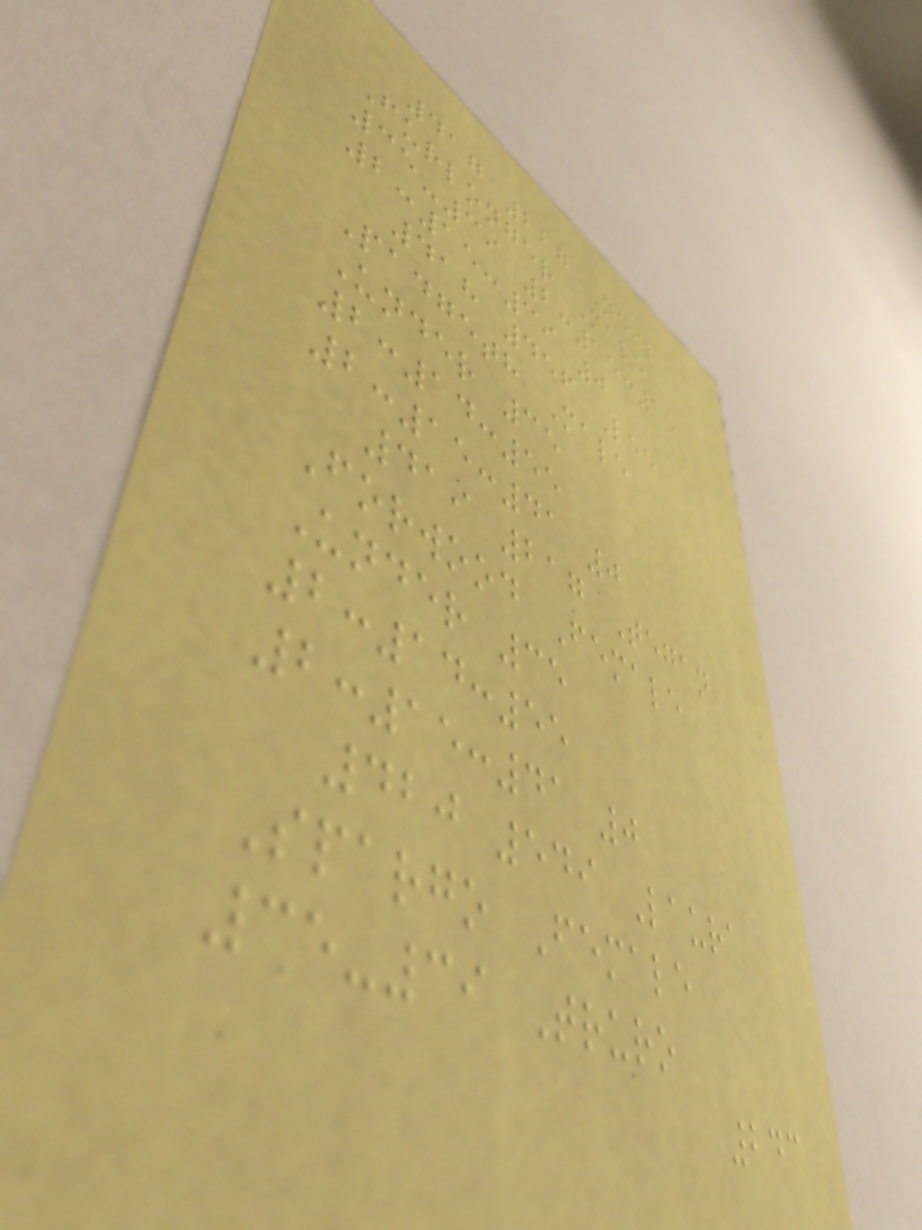417 227 Neil
Furlonger Male
35-39 2:15:15
2:15:39 0
418 456 Lee
Padgeth Male
Under 35
2:14:55
2:15:41 0
419 217 Tegan
Forwood Female
Under 35
2:14:55
2:15:41 0
420 549 Laura
Spargo Female
35-39 Truro
243
